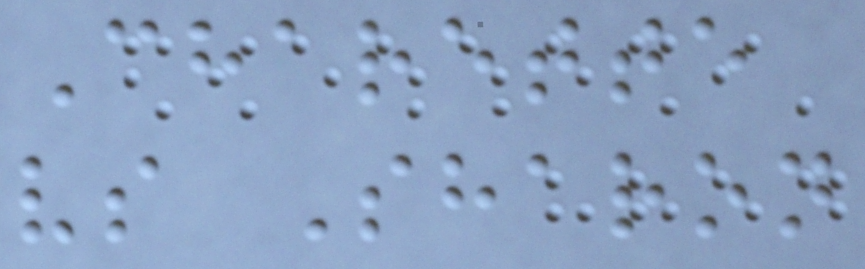Charette
vs Sharon
